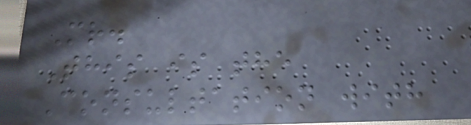Mr.
This is the
Consultation with
